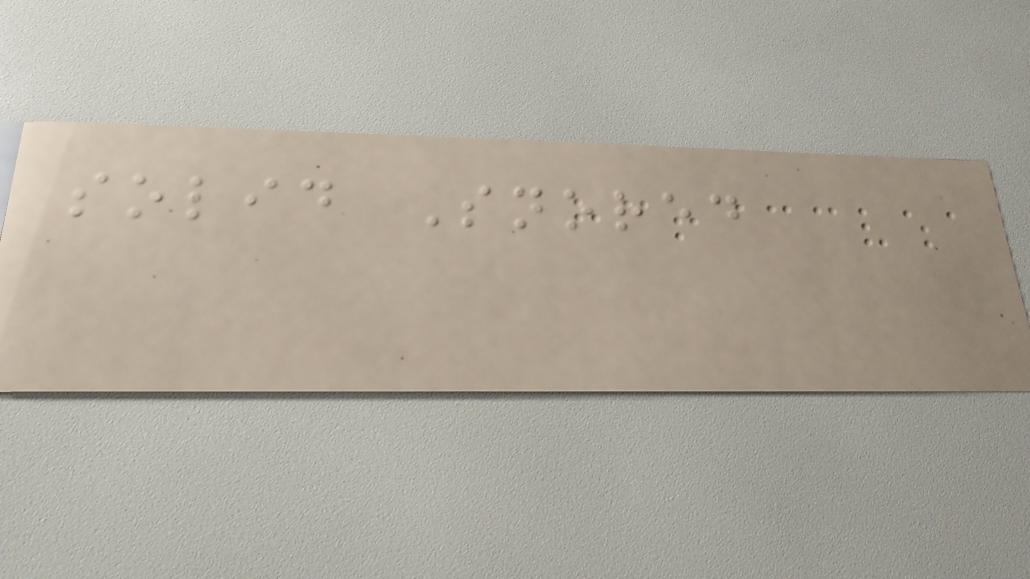solid Snored
